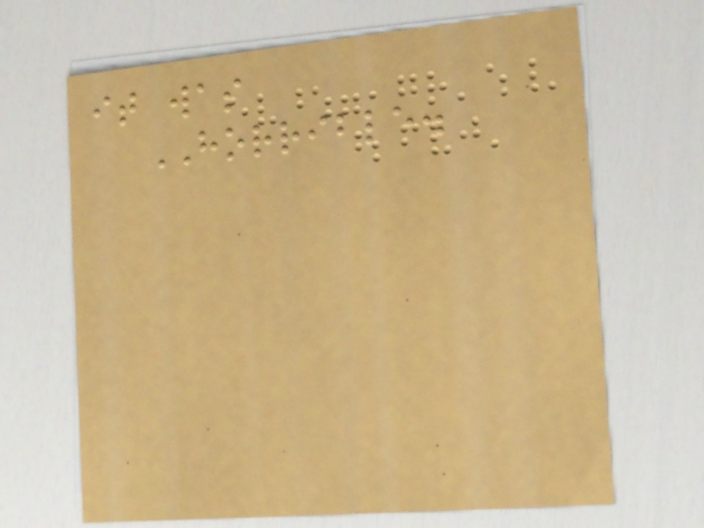it was
HORRIBLE.
